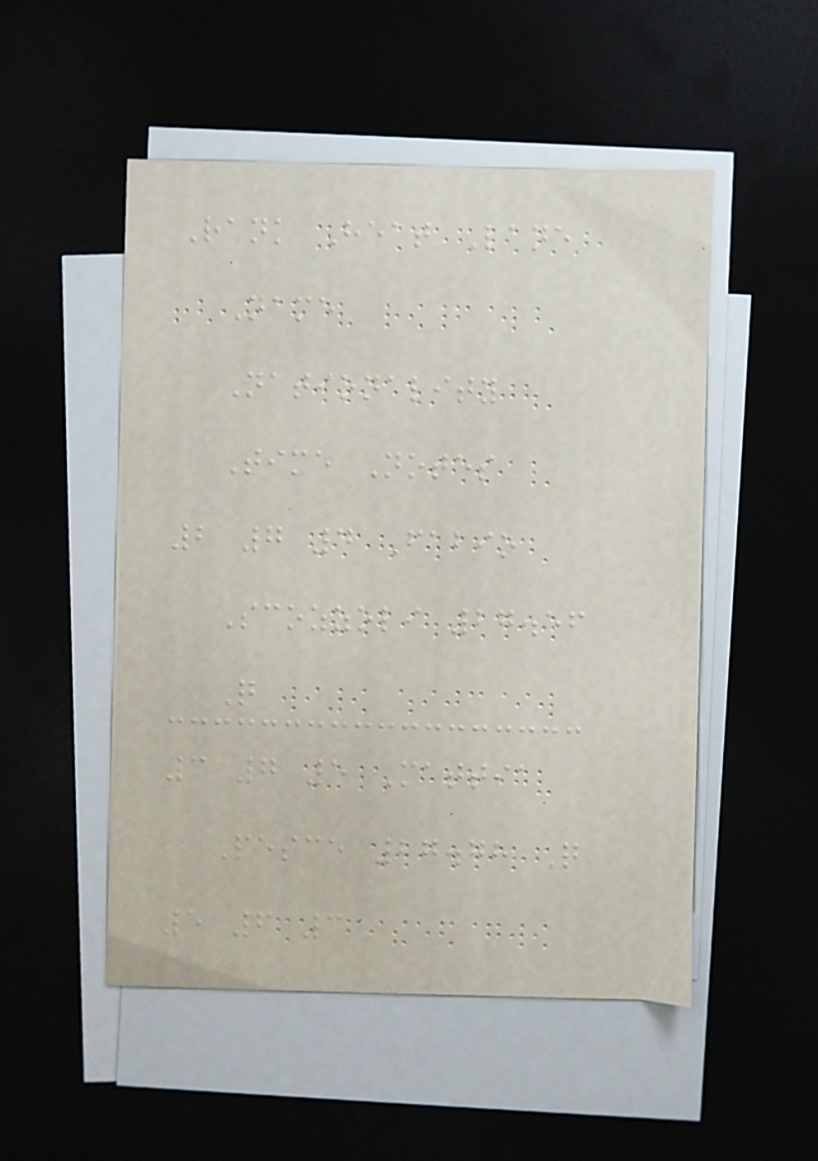Rank Heat Lane
Name
Nationality
Time Notes
2 7 4 Fabio
Scozzoli 27.56
Q
3 7 5 Mattia
Pesce 27.78 Q
5 6 3
